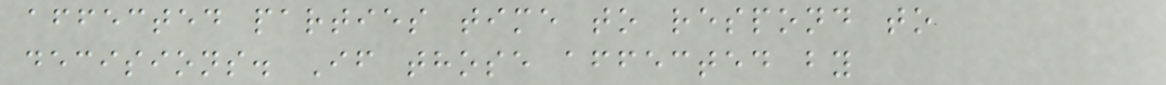affected parties time to respond to
decisions. If those affected by
